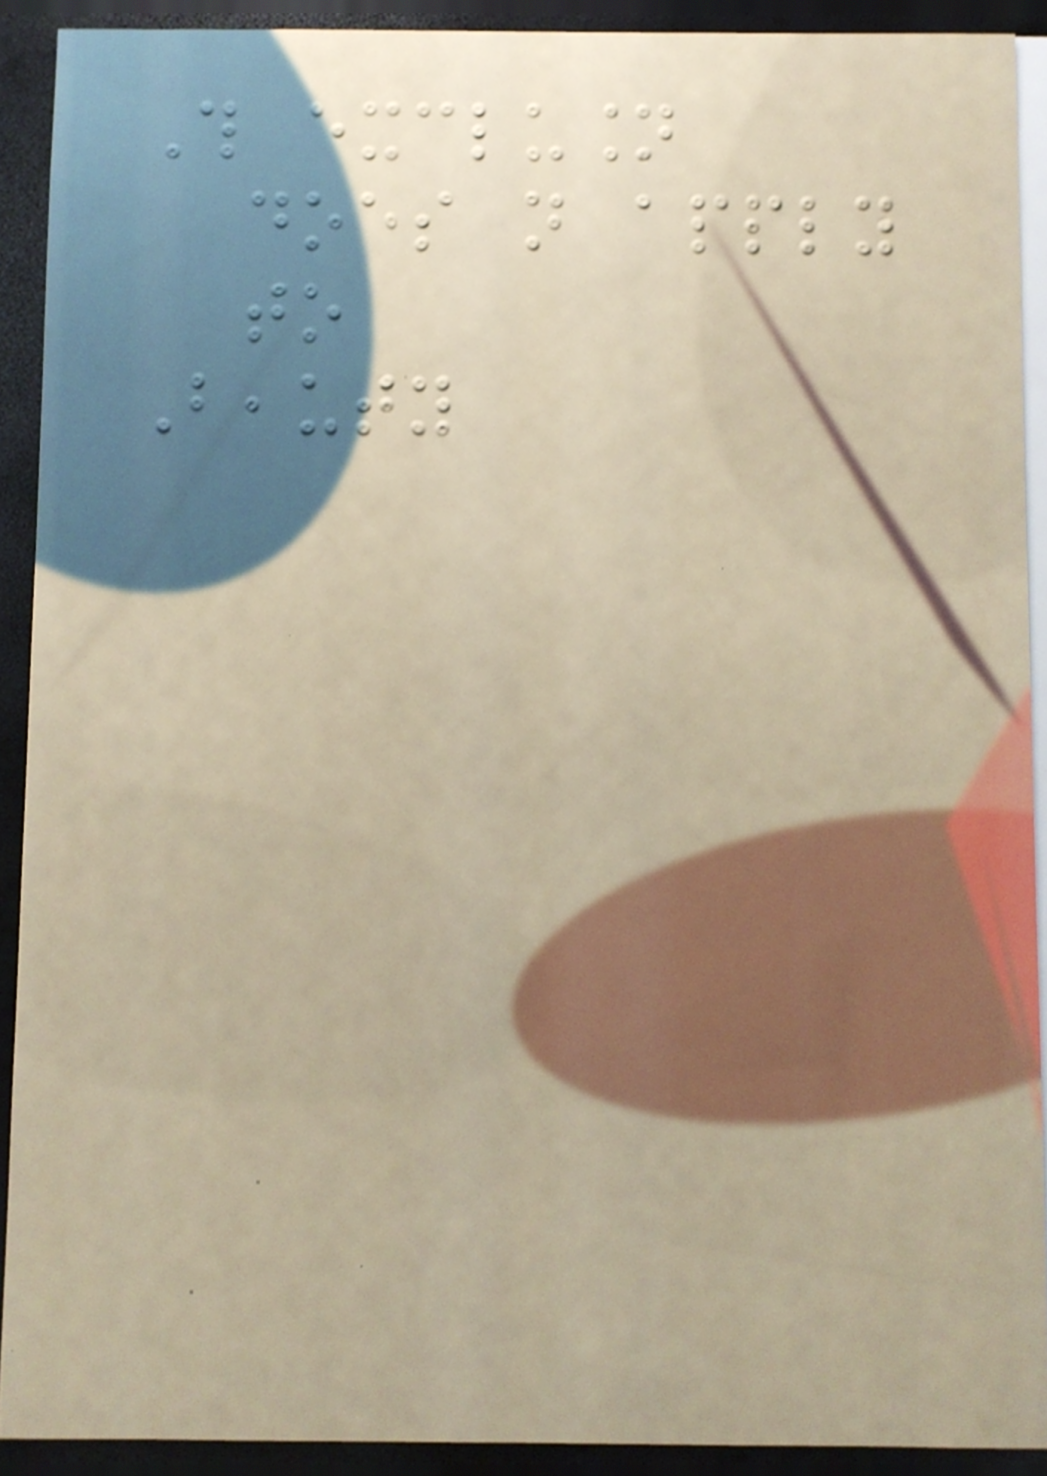This exclusion
does not apply
to
Beauty
